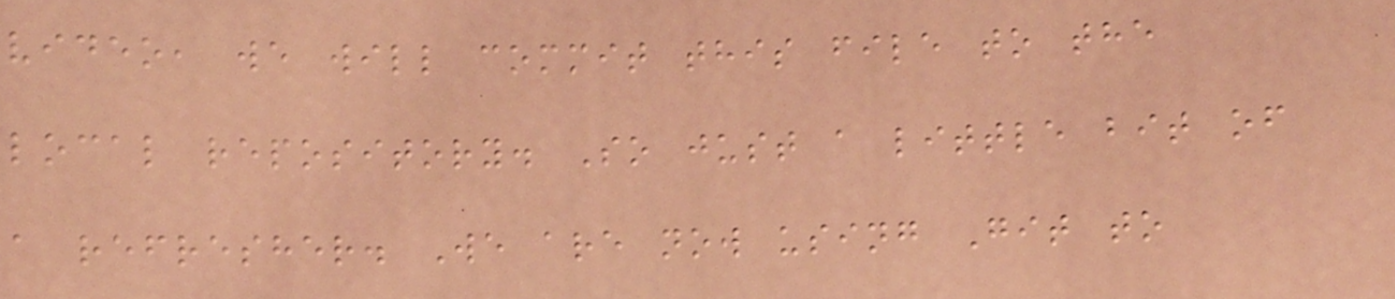video, we will commit this file to the
local repository. So just a little bit of
a refresher. We are now using Git to
